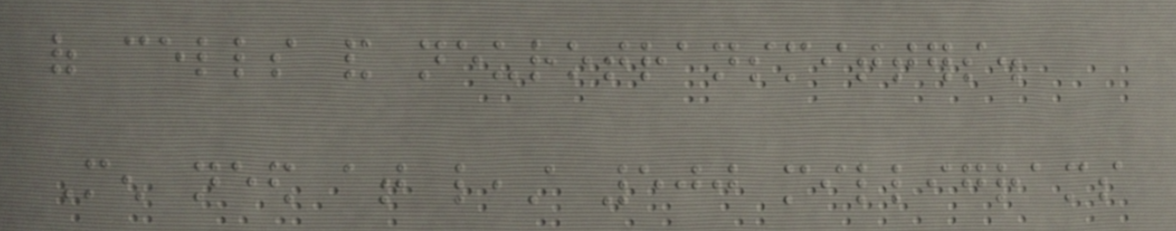of cells and neurotransmitters.
Men need at least 500 milligrams
